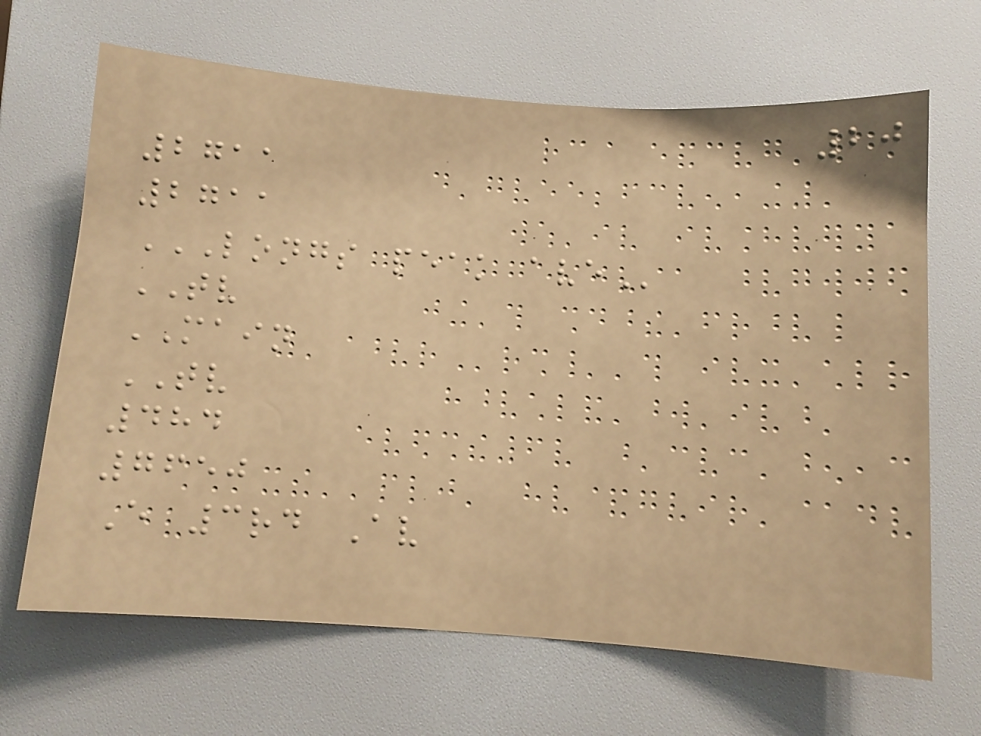20
2711
2711
LONGS PEAK AVE
TV
MAIN
TV
484
7650
E 3rd Av
